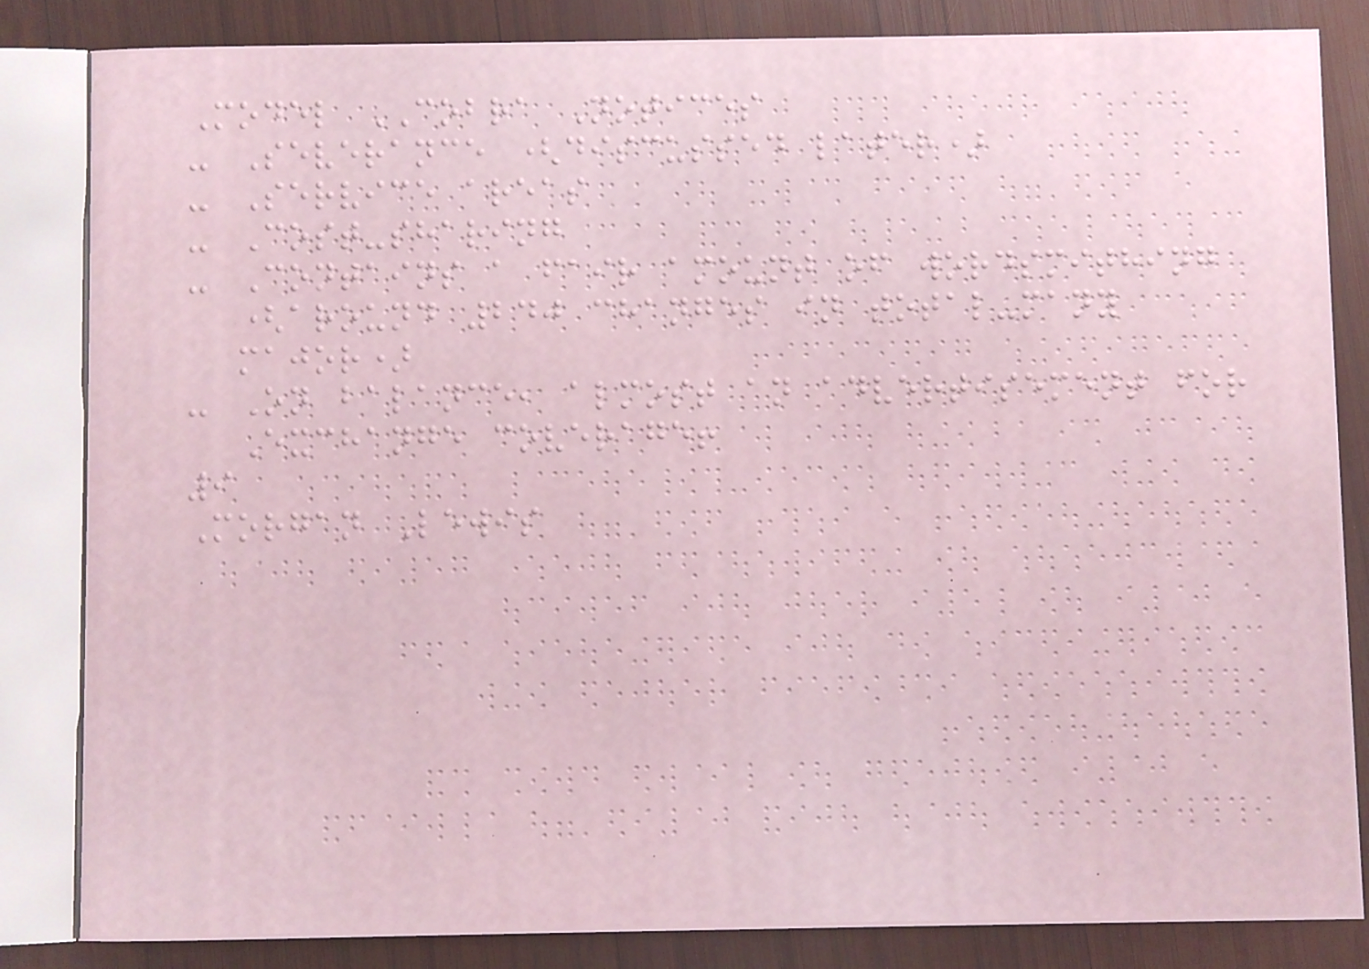Model COBRA Notices
- Severance (discussed later)
- Service areas
- Cost-sharing
- Contains a fair amount of wordsmithing
(around 240 changes in total-many
major)
- On balance, almost an advertisement for
Exchange coverage!
9
Morgan Lewis
